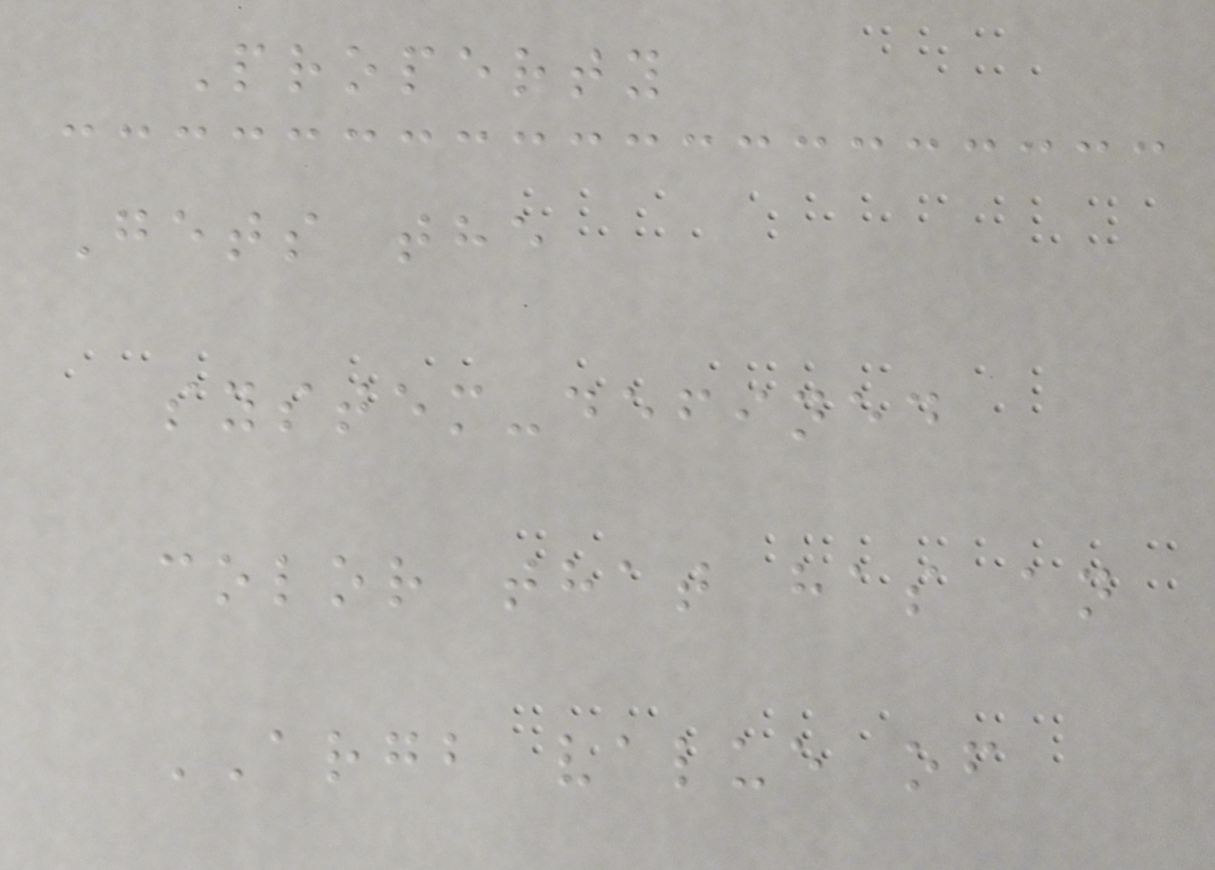Property
Gets the
system-defined
color that has an
ARGB value of
